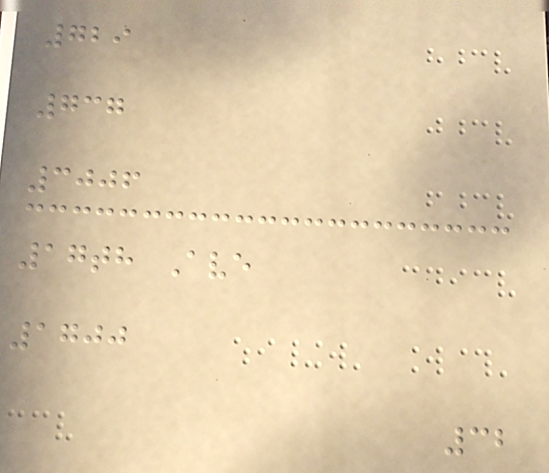729
737
3006
17th Ave
1700
32
